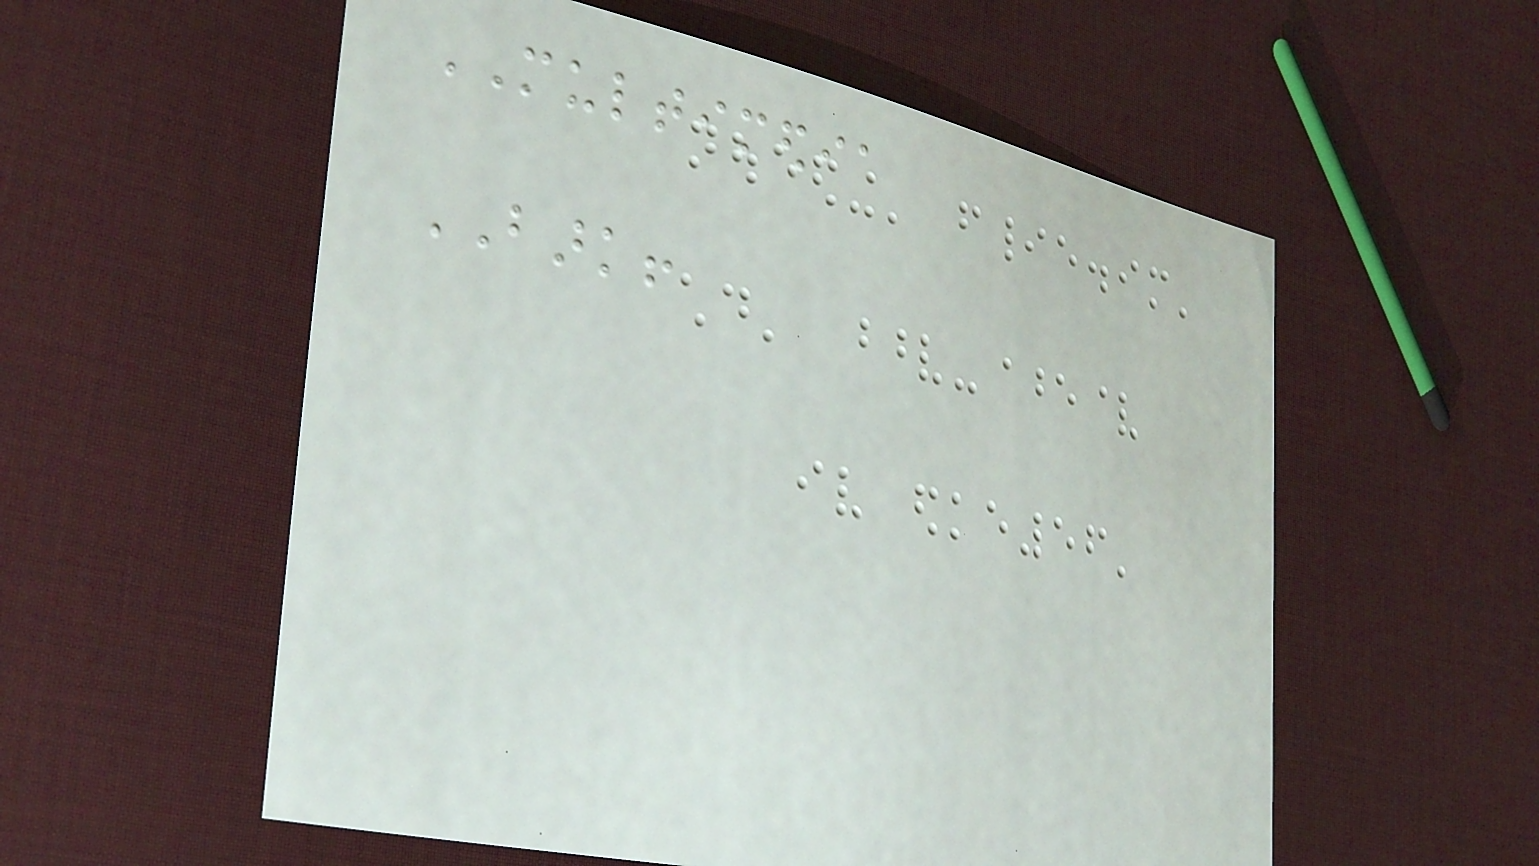MULTIMEDIA
BARK!
